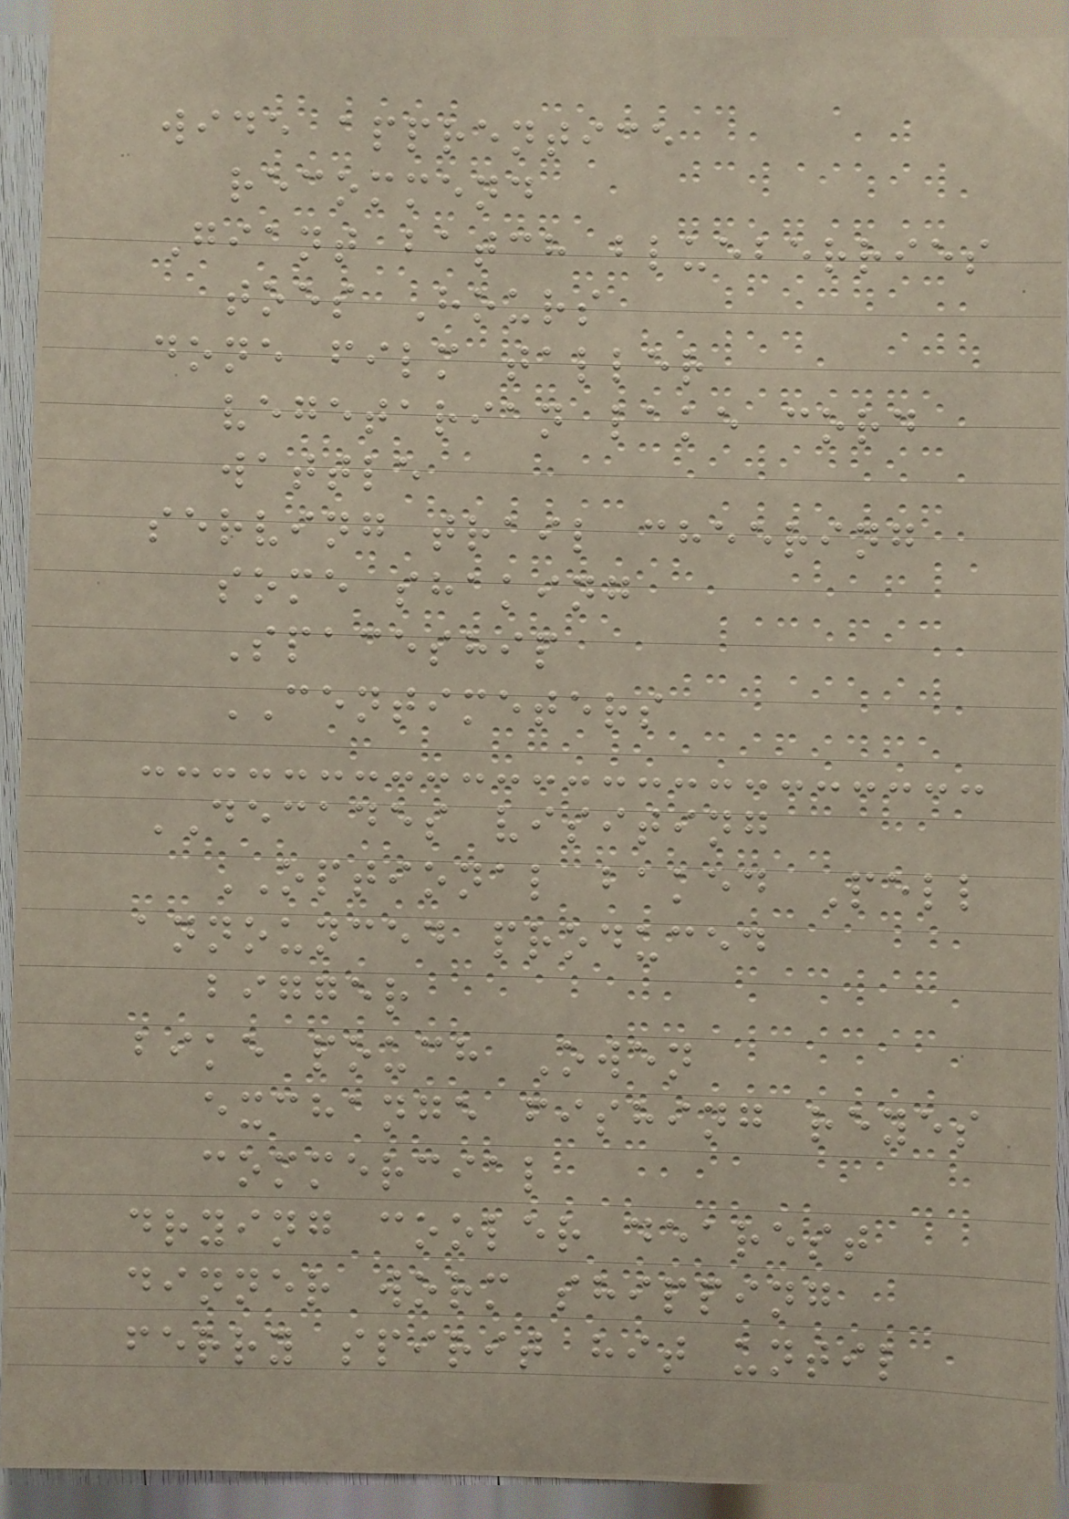wide apprentice
recommend
Giant batch blueberries
toes Hours
done film taller
vegetarian lake cord
wattle
serving trail cheering
some shaking
Spaceship
CENTIMETERS
DECADES visiting
OPTIONAL baked Pell
announced produced
bigger
bike pouch Owen
exchange fishing reyes
commercial
drying cooler dearest
dinner worm shipping
ferry spirit hit until
